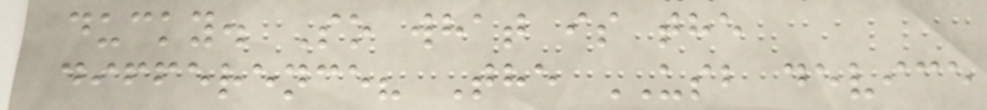ducky. So what is the
difference? The USB device
